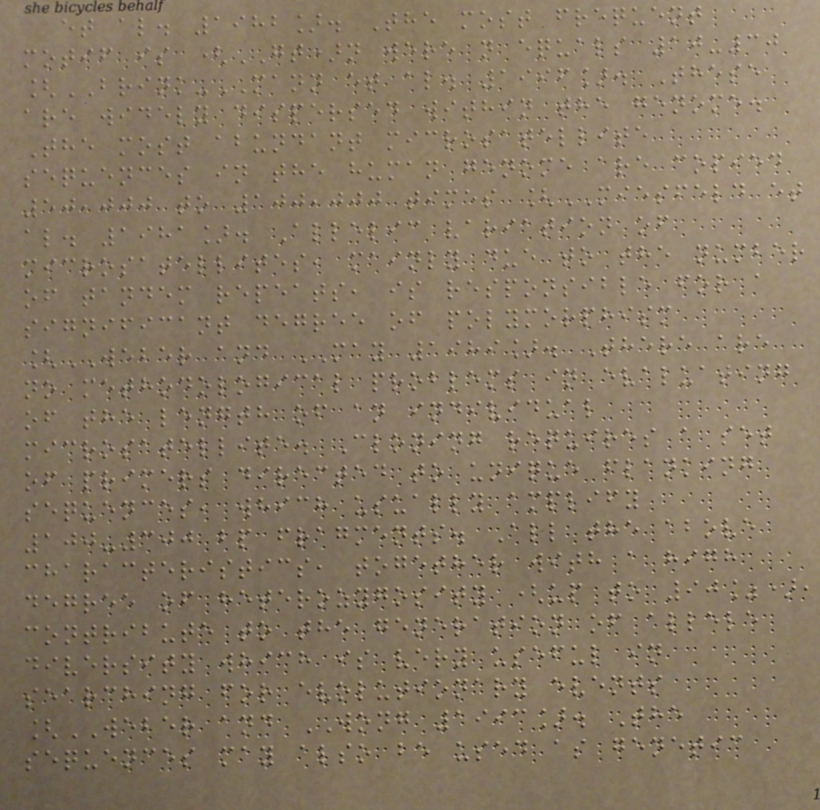et al. 1982]. The most frequent
motif is (GT)n were n equals 10-30
[BRINK-MANN et al. 1996]. These
are widely dispersed within the genome.
The most abundant microsatellite
sequences in the human genome are copied
50,000 to 100,000 times [MIESFELD et
al. 1981]. Allelic variation of
microsatellites, mainly due to the number
of tandem repeats, is responsible for a
significant degree of polymorphism
[WEBER and MAY 1989]. There are
no methodological problems in evaluating
of the length of an individual
microsatellite. Cloning requires a set
of primers directed to unique flanking
sequences, which usually amplify
100-300 bp fragments. All the above
characteristics, together with a high
degree of heterozygosity (up to 90%),
contribute to the generation of allele
diversity which is very useful in
searching for evolutionary events
[WEBER and WONG 1993]. The
sequences may also be used as genetic
